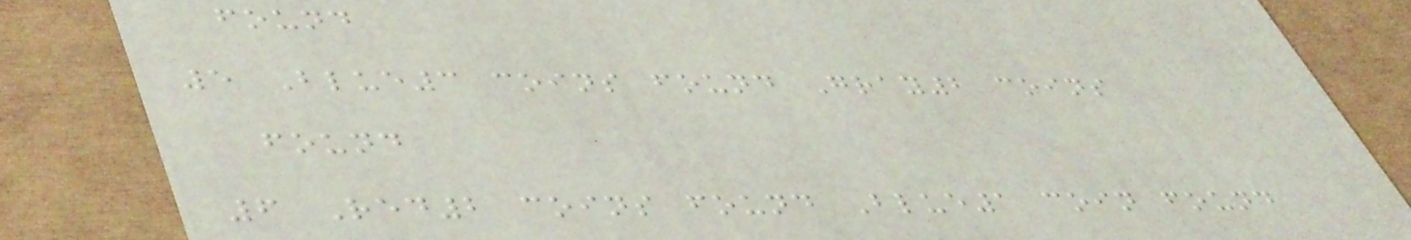found
5 Blue3 coins found Gray2 coins
found
6 Red2 coins found Blue1 coin found
